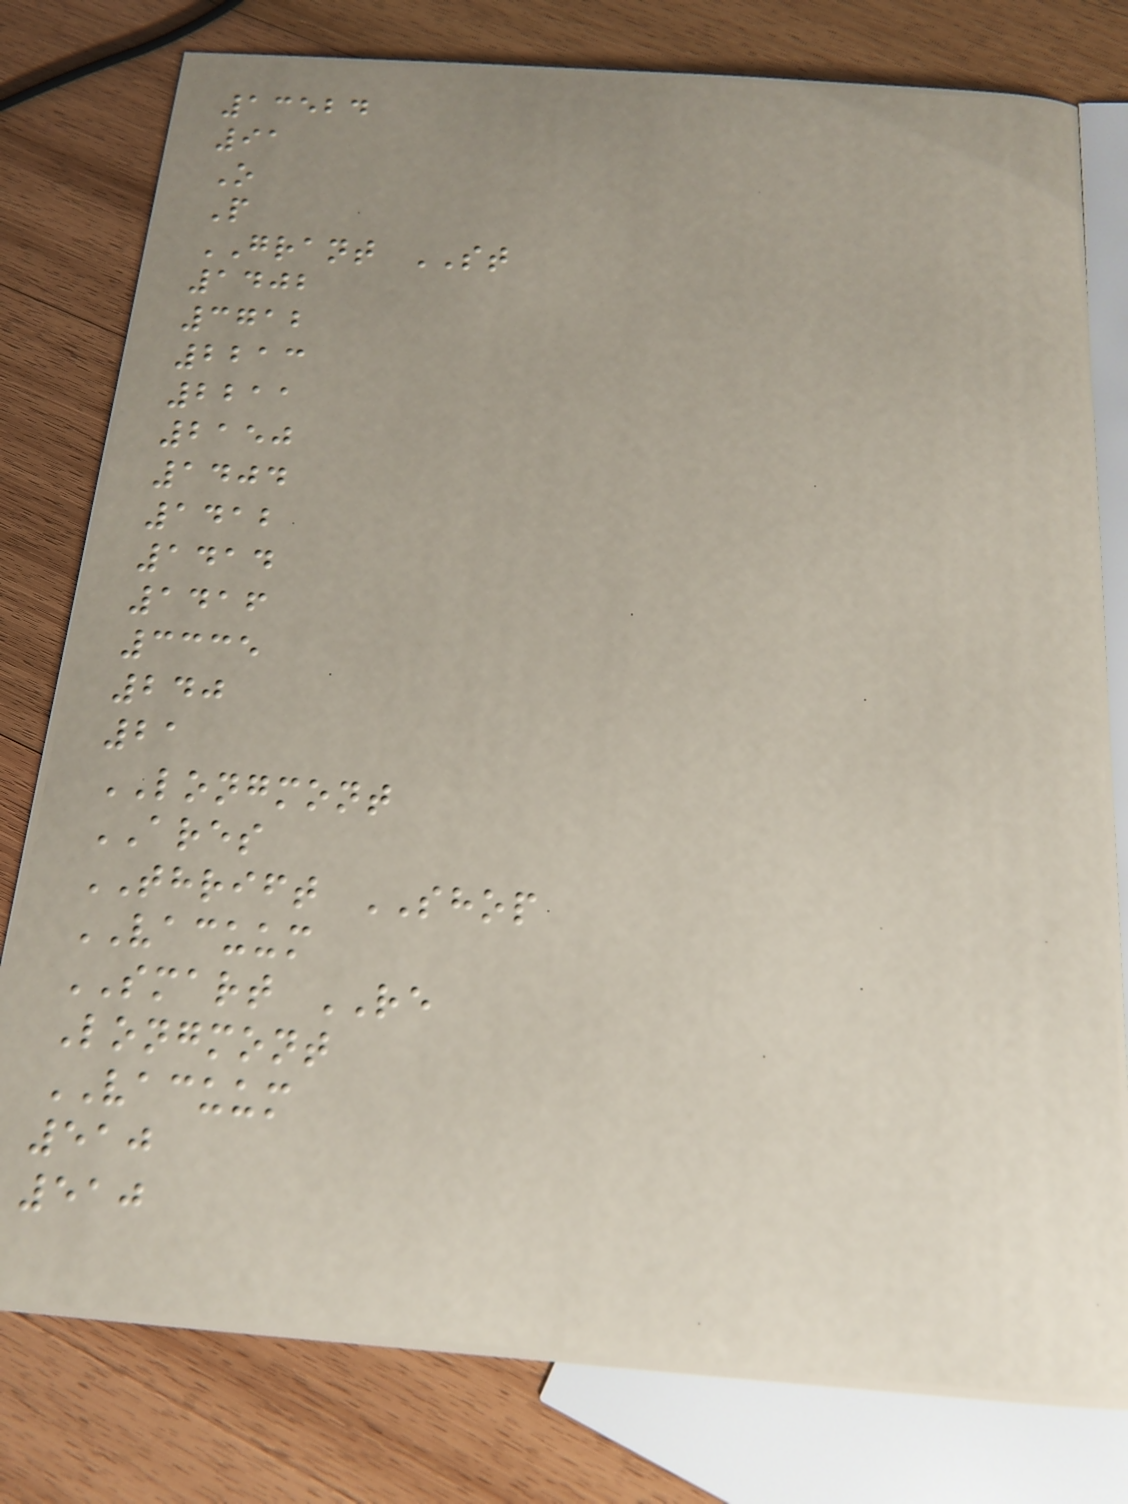13524
91
O
P
GRANT ST
1402
3712
2213
2211
2150
1404
1412
1414
1416
3335
240
21
LONGMONT
ARES
THRIFT SHOP
VACUUM
SMART RE
Longmont
VACUUM
510
510
